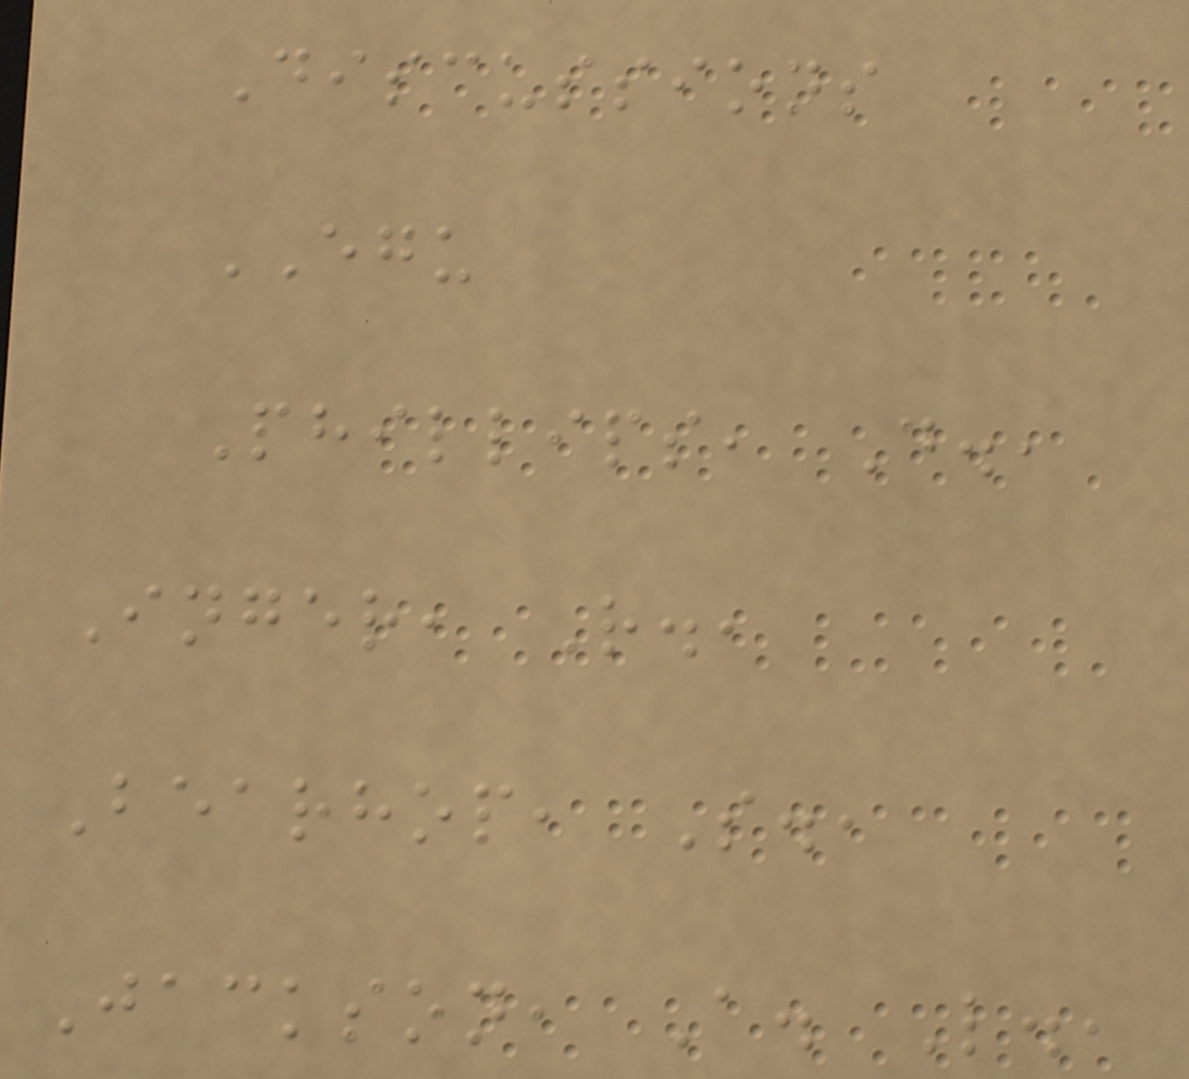Discussions
EGU
Phillips, D.,
Inger, R.,
Bearhop, S.,
Jackson, A. L.,
